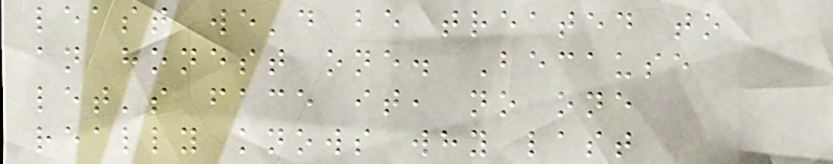least we'd be treated to
an honest one. Because
let's face it, no one
really knows why last
